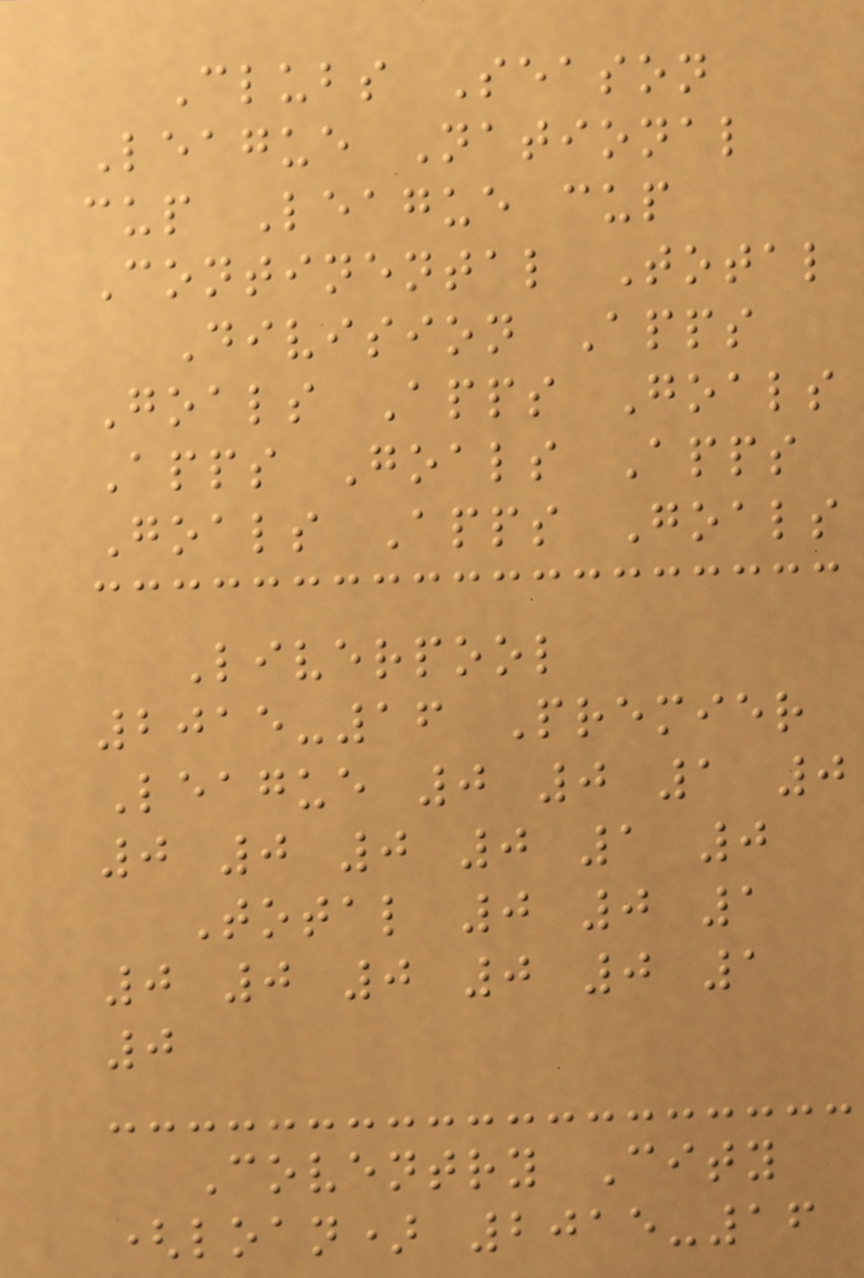Clubs Season
League National
cup League cup
Continental Total
Division Apps
Goals Apps Goals
Apps Goals Apps
Goals Apps Goals
Liverpool
2015-16 Premier
League 0 0 1 0
0 0 0 0 1 0
Total 0 0 1
0 0 0 0 0 1
0
Coventry City
(loan) 2015-16
